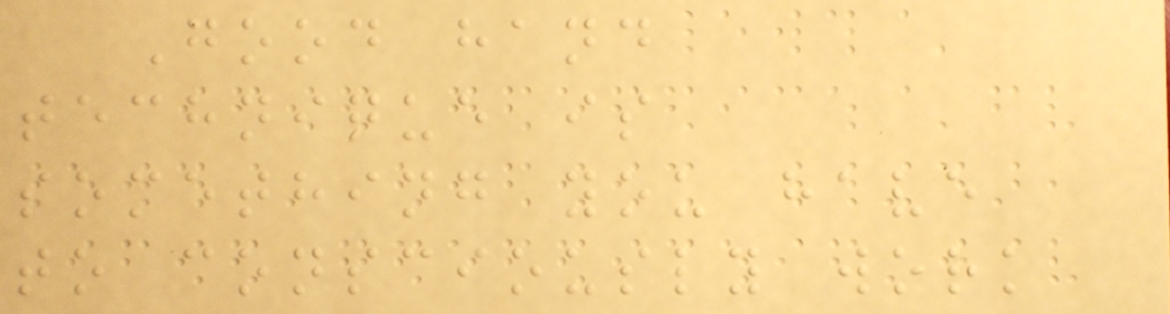Good hand
technique is
something you have
to consciously work
